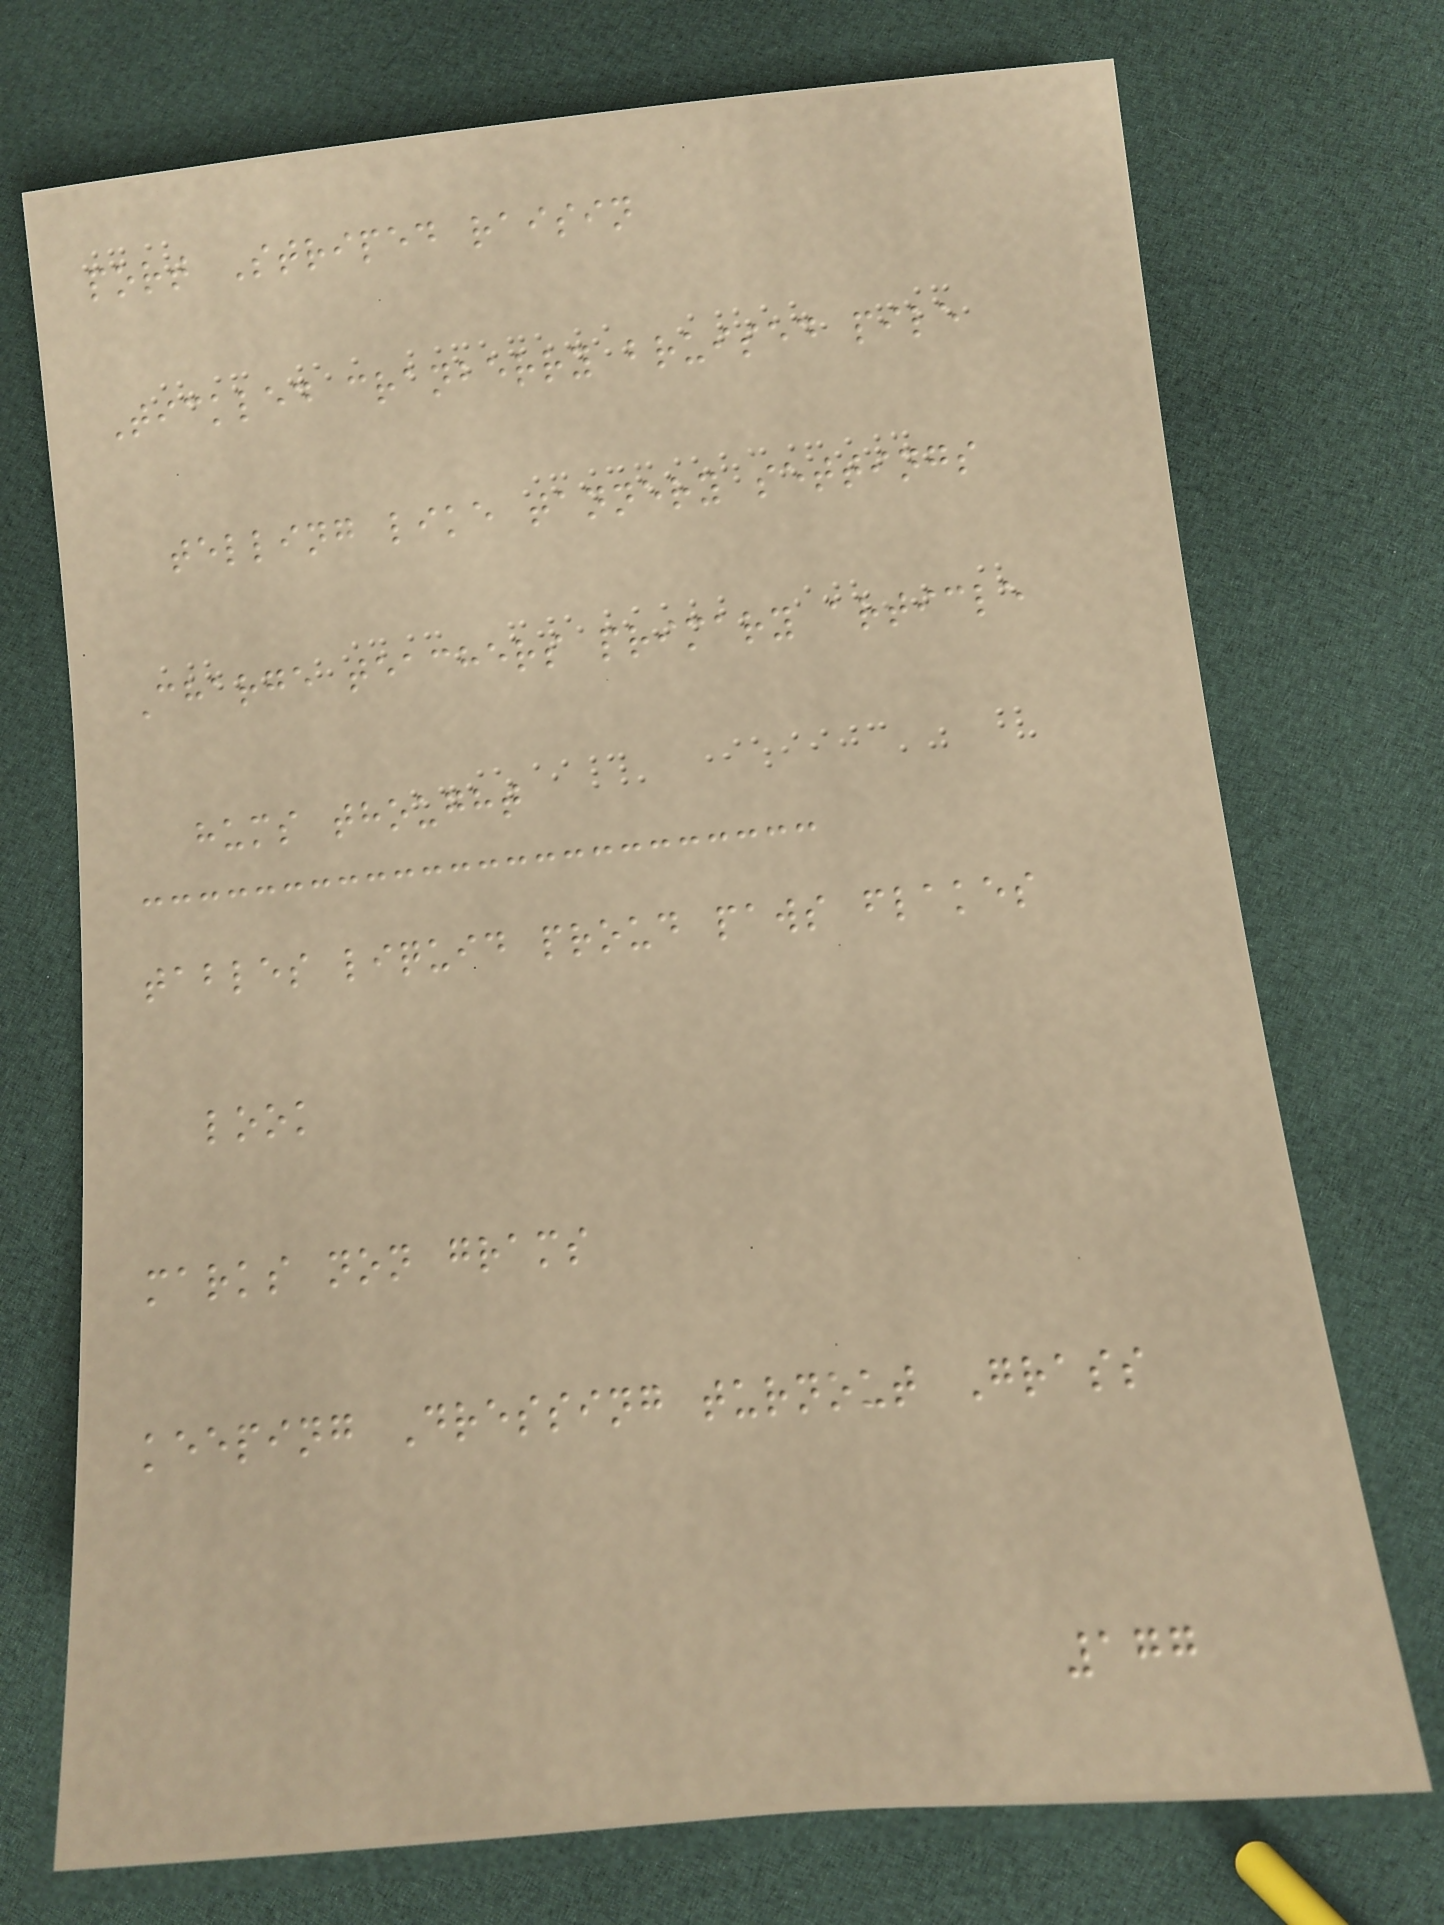port Striped raisin
Tickled cranberry bruised pile
telling like tannery settings
Charge teachers primary article
hums thought
tables liquid proud paws flakes
look
marks non grams
keeping Dressing turnout Grass
177
